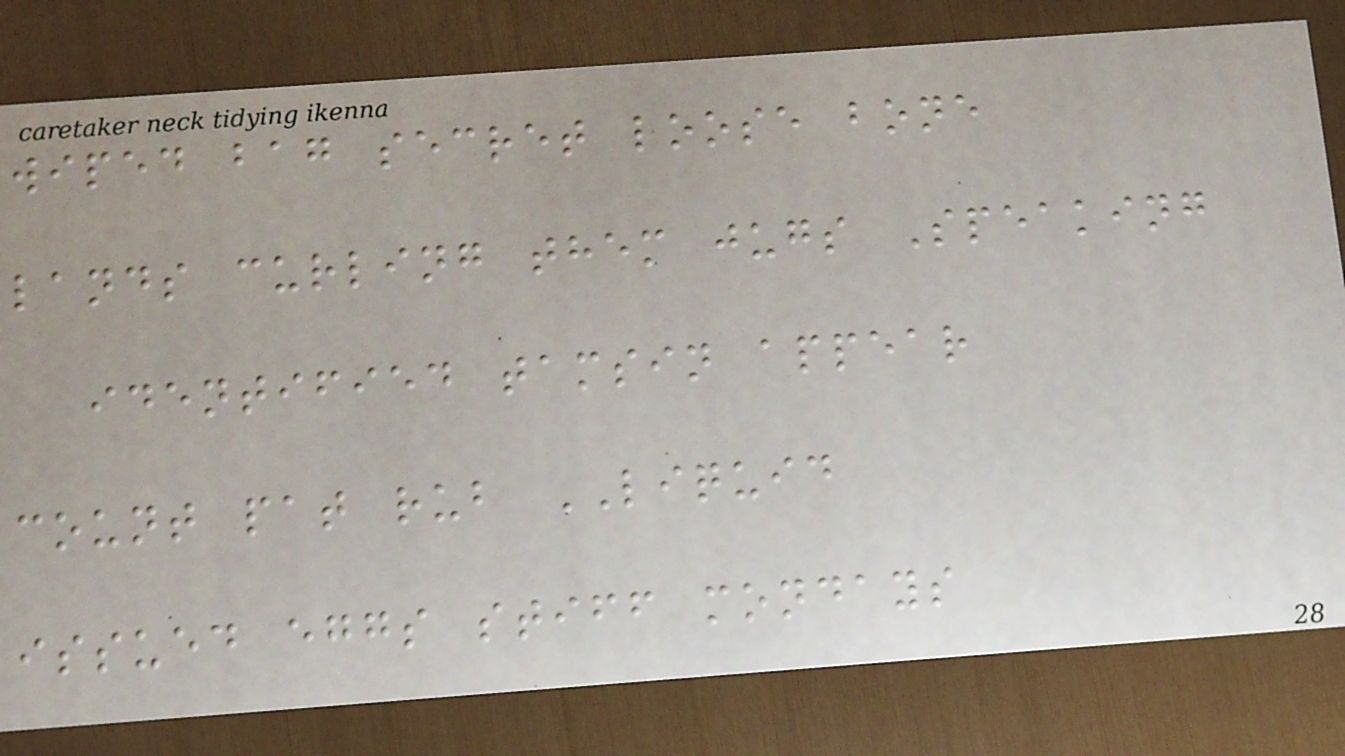wiped bag secret loose bone
lands curling them jugs Speaking
identified tamsin appear
count pat rub LIQUID
issued eggs stiff mondays
